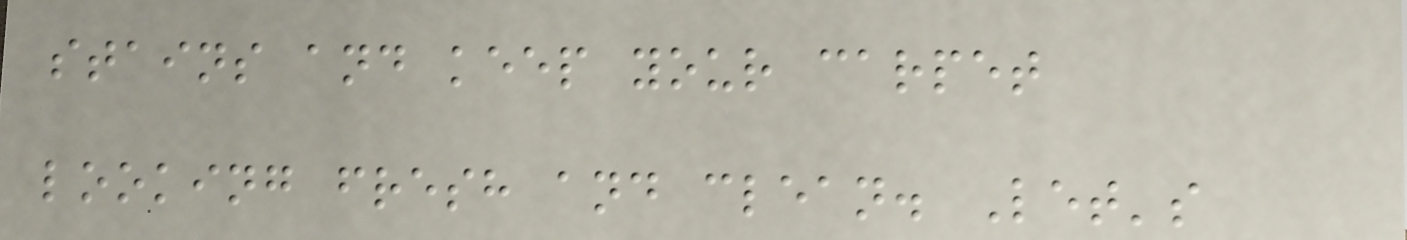stains and keep your carpet
looking fresh and clean. Let's
